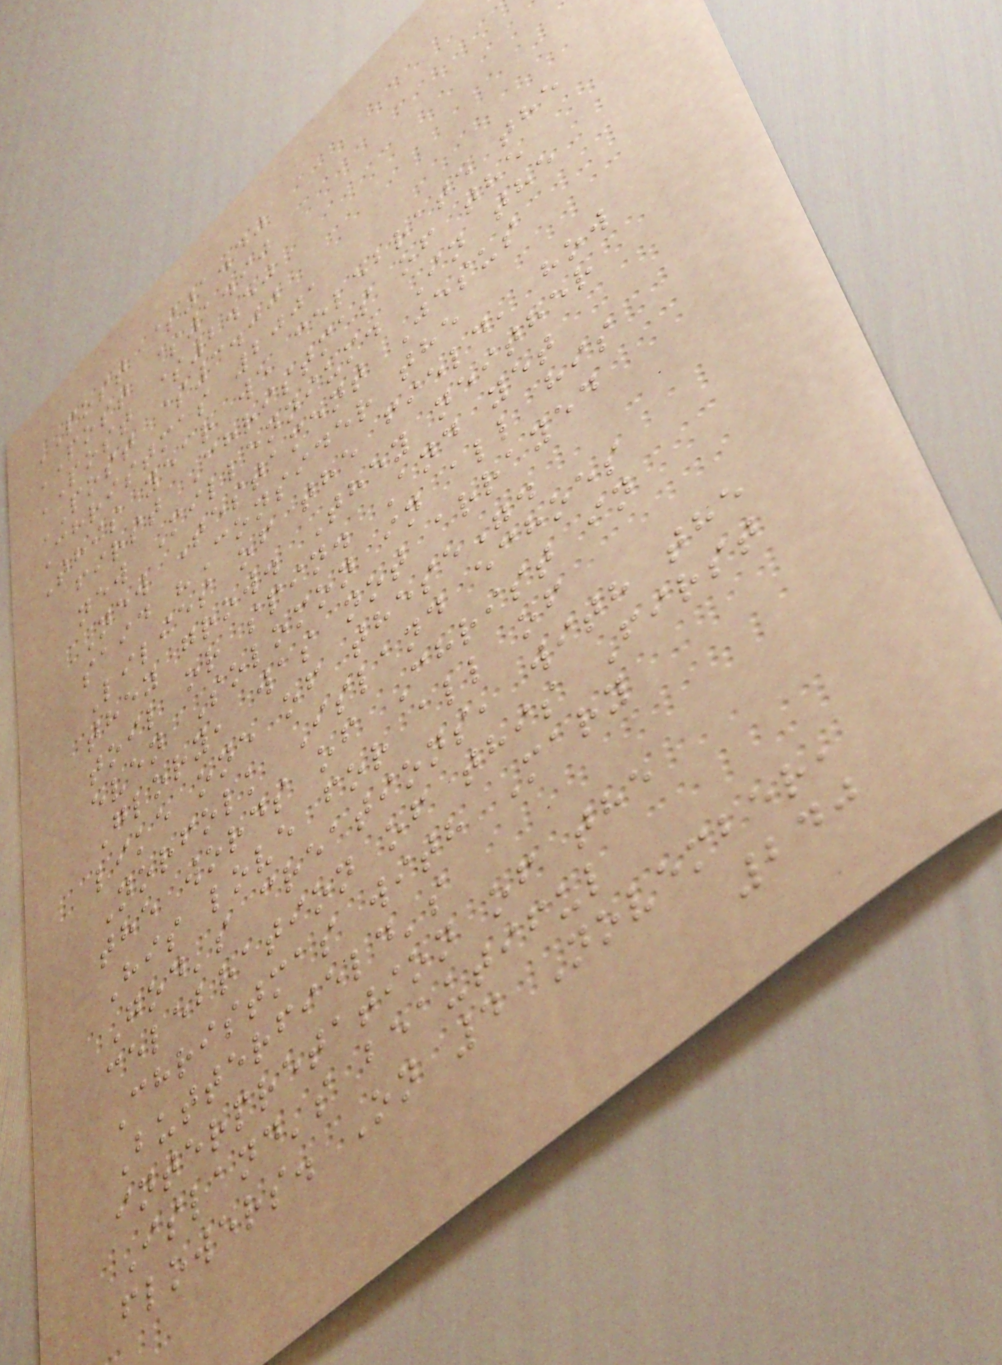POST $1.40
POST $1.90
POST $2.50
POST $3.00
Christmas 2001
This year we celebrate the
first Christmas of the
new Millennium. In the
New Testament Jesus
said "Consider the
Lilies of the field, how
they grow. They neither
toil or spin. And yet
even Solomon in all his
Glory, was not arrayed
like one of these".
Norfolk Island echoes
the words of Christ in
His love for all of
God's creations, with the
celebration of this First
Christmas with Mary
Butterfield's
interpretation of the
Island's beautiful
flowers. On 4 November,
240
